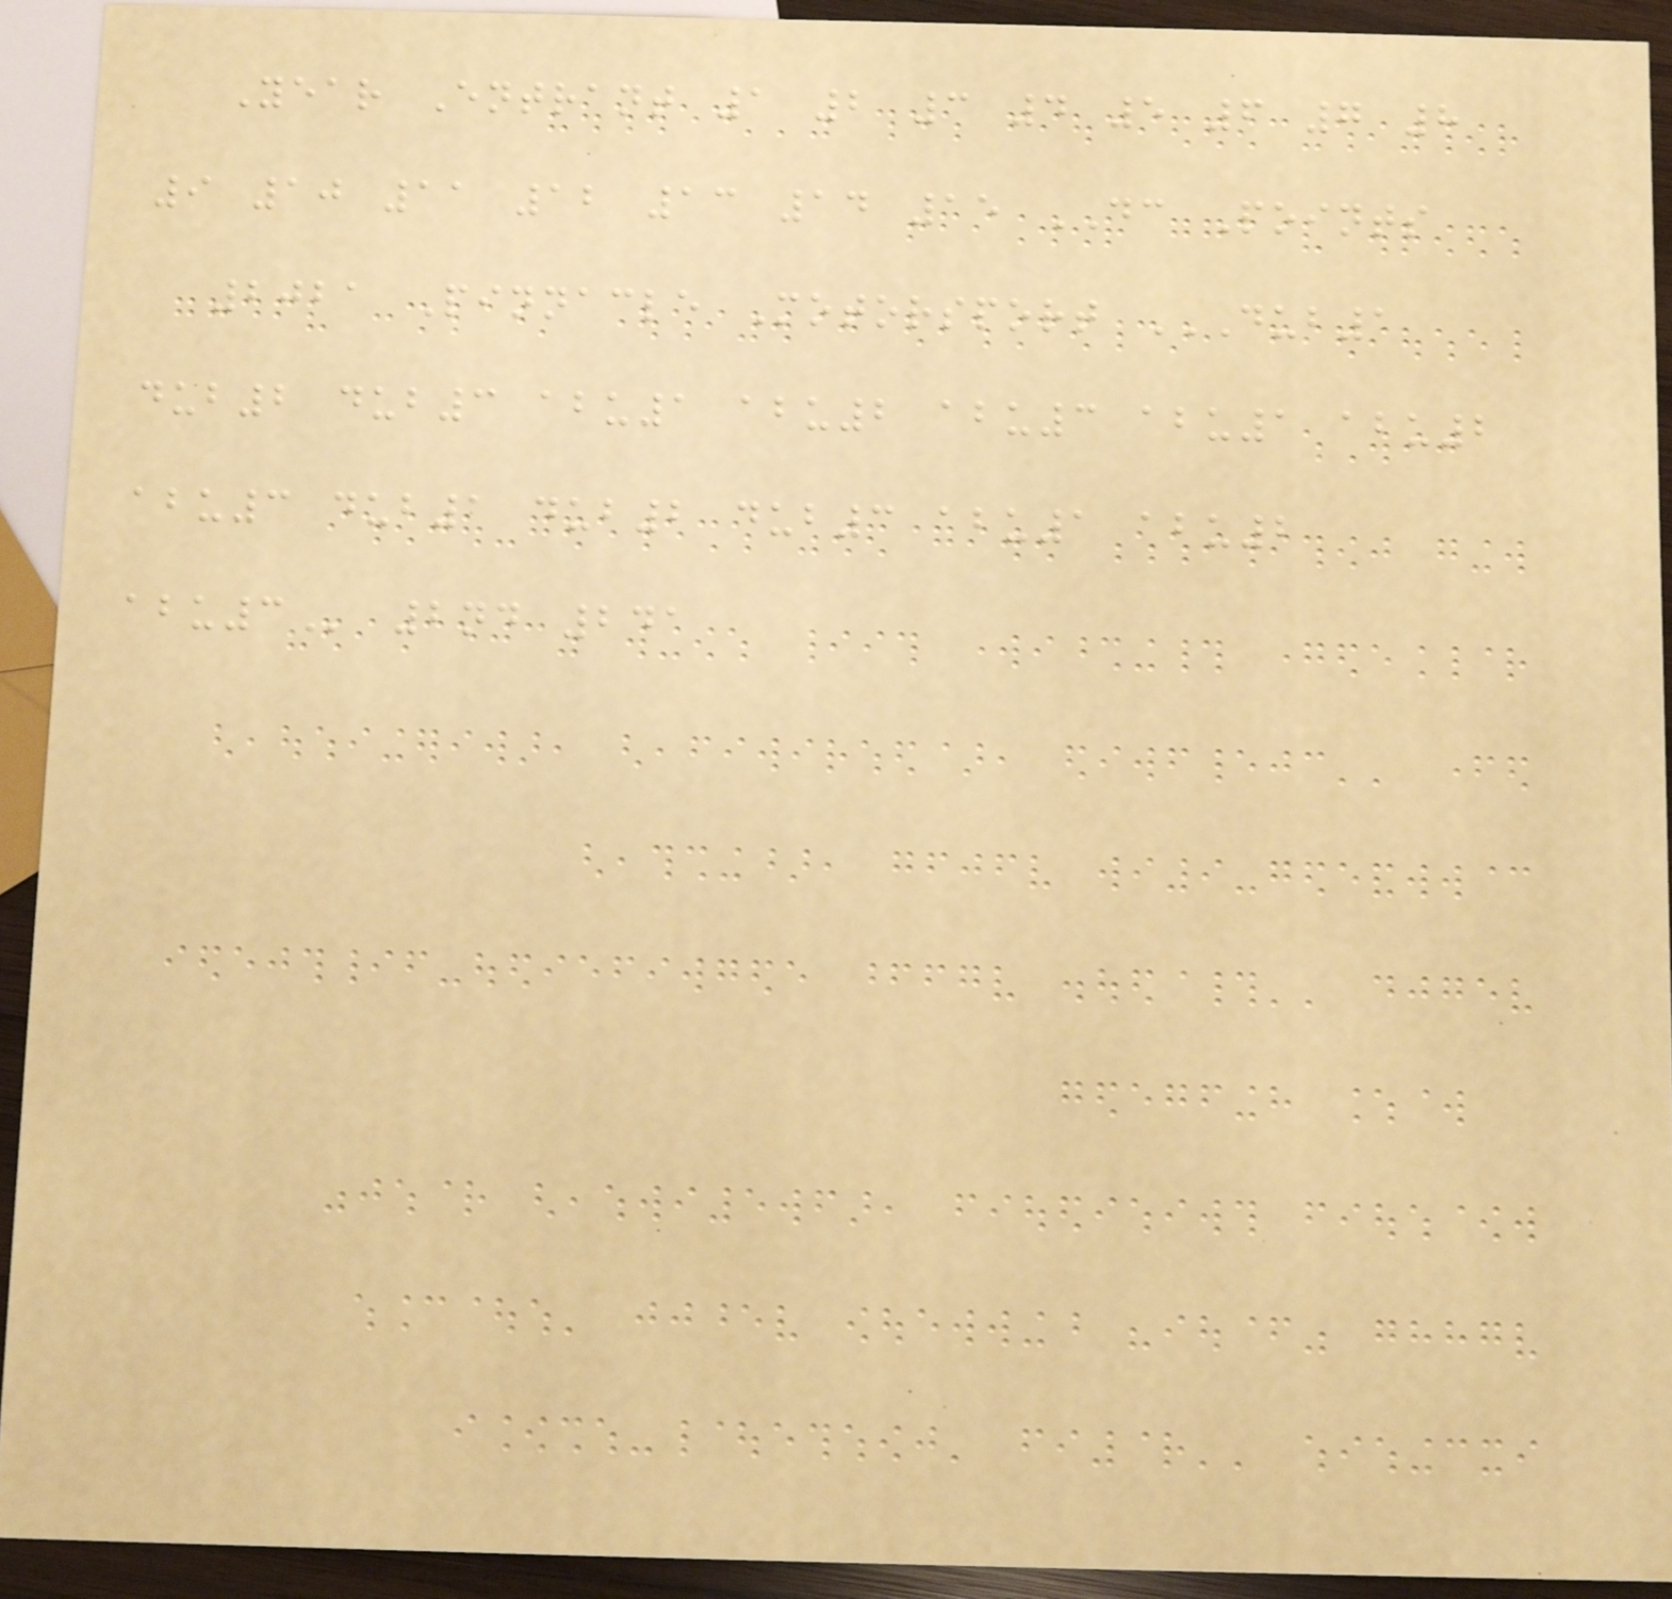Year Entrant 1 2 3 4 5 6 7 8
9 10 11 12 13 14 15 DC Points
2021 Pinnacle Motorsport DUB1
DUB2 DUB3 ABU1 ABU2 ABU3 ABU1 ABU2
ABU3 DUB1 DUB2 DUB3 ABU1 ABU2
ABU3 2nd 241
